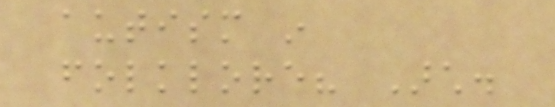autism in
folklore? Arch.
